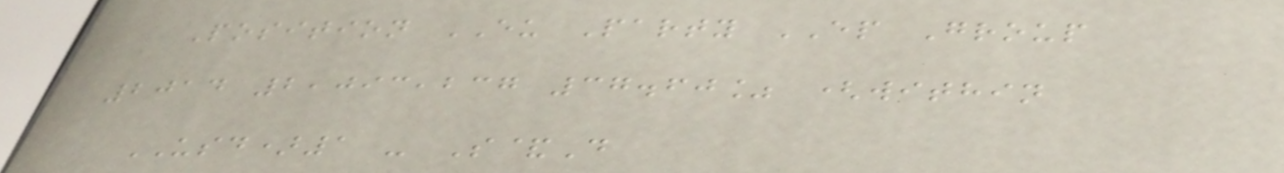Position EU Party EP Group
2014 2,093,237 37.60% (within
USD)1 - S&D
